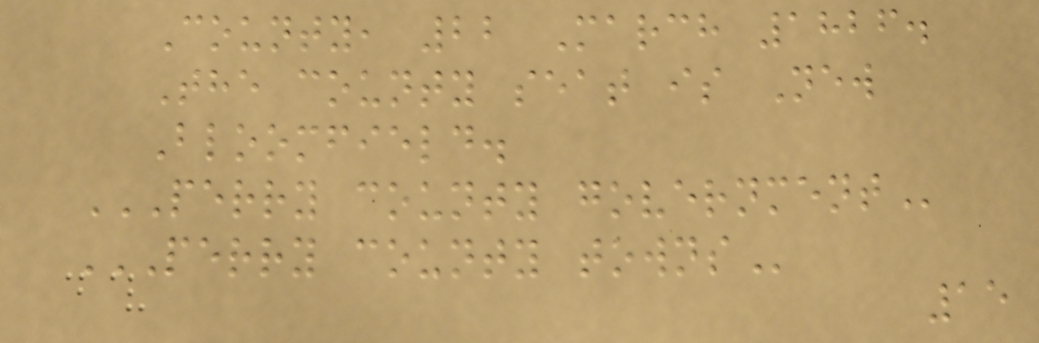County, 22 March 1826.
The county seat is New
Bloomfield.
PERRY COUNTY GOVERNMENT
PERRY COUNTY TOWNS
15
